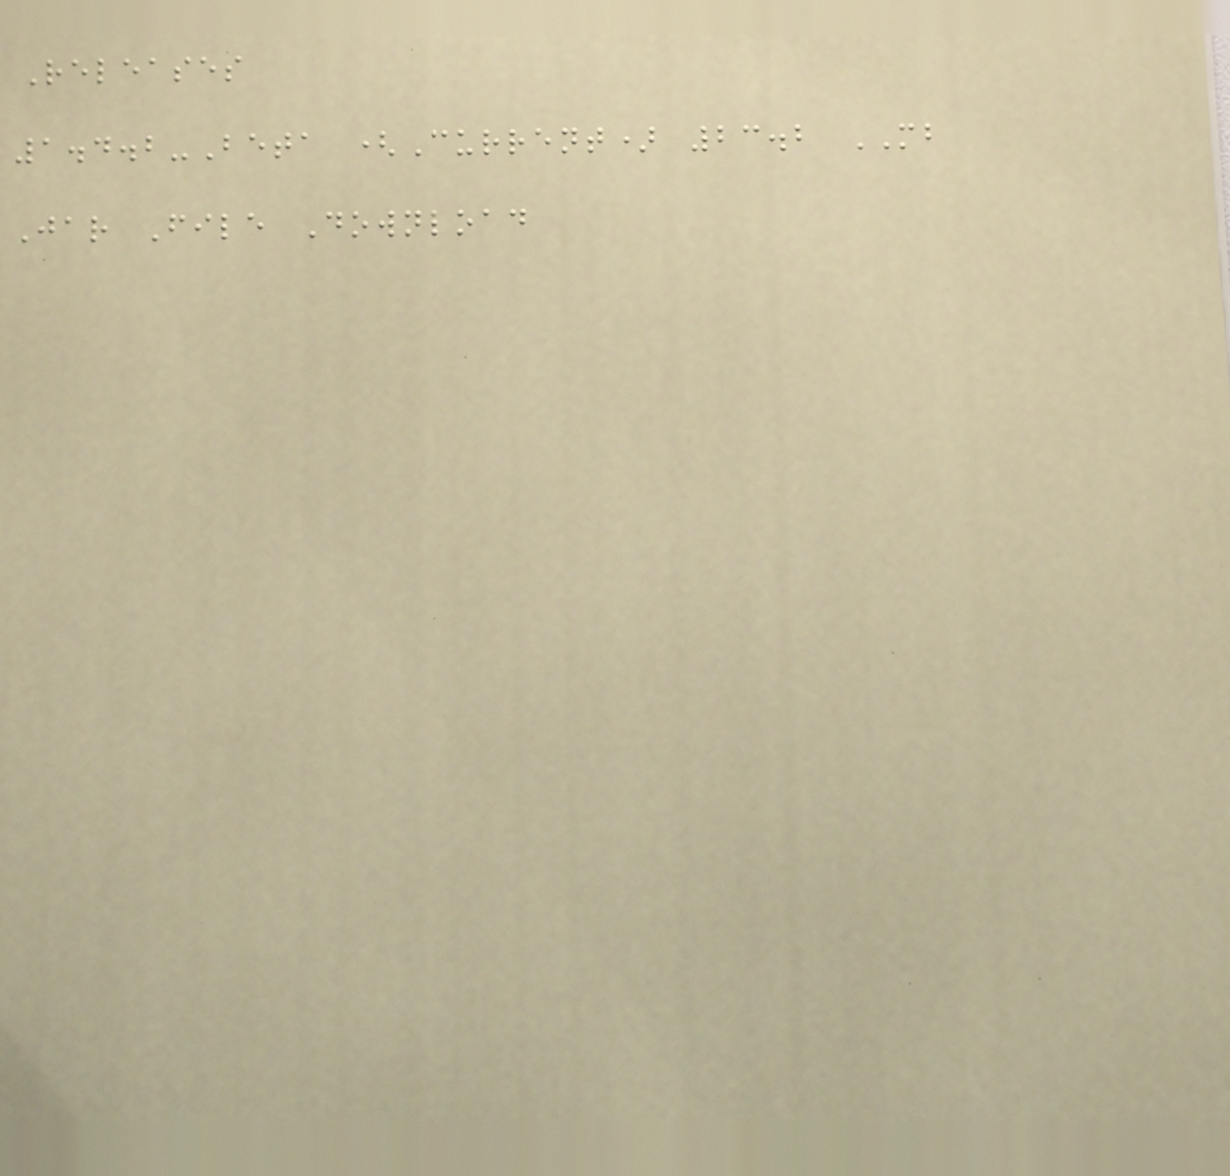Releases
1.4.2-Beta (Current) 23.2 MB
Jar File Download
